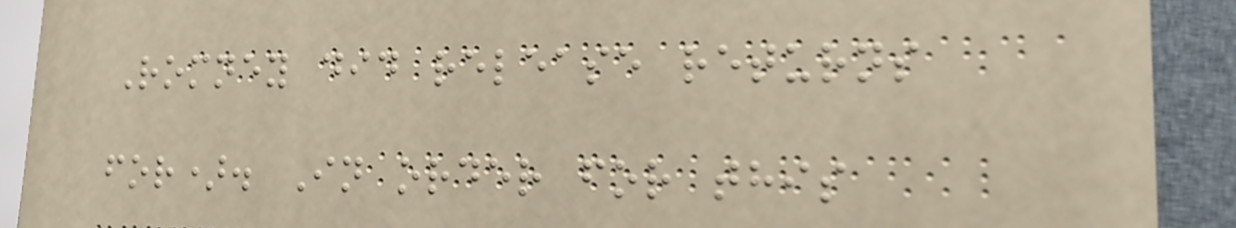Romney did release returns
for). In order for this
